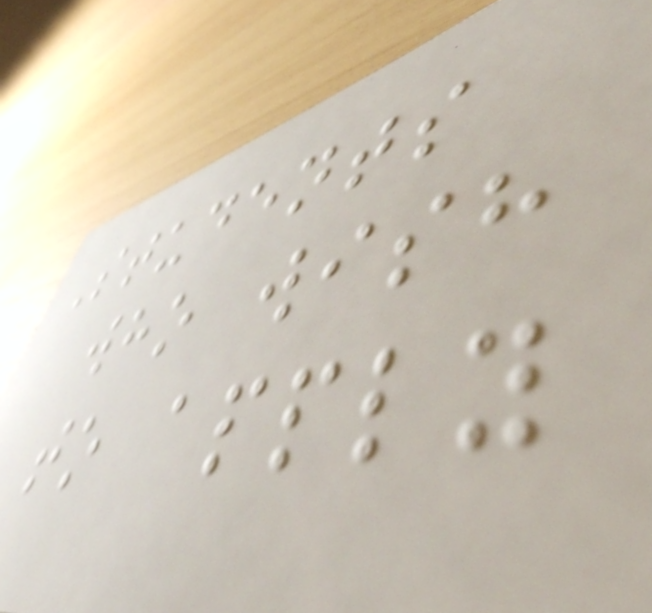Students
who wish
to apply
